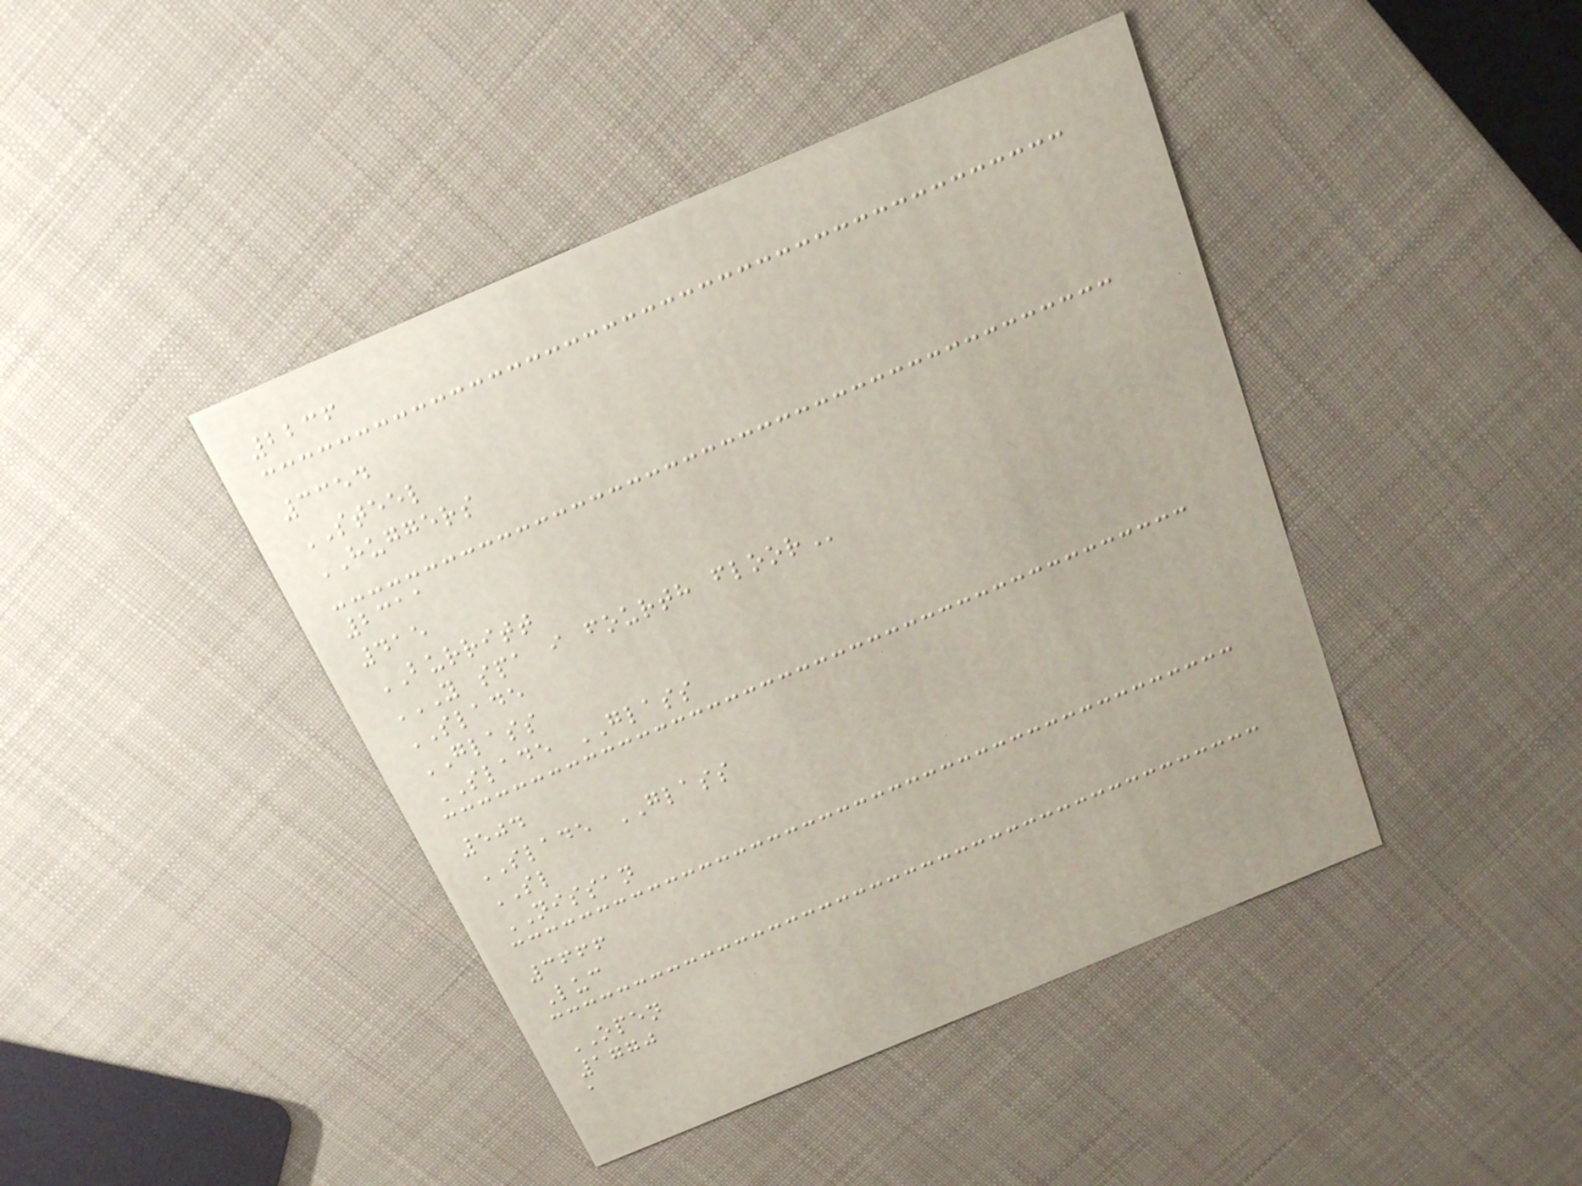2236
3354
STEEL
HUGGERS
2311
415
BURRITT
Y SPA I FOURTH FLOOR
SLADE
GLASS
SLADE GLASS
504
SLADE GLASS
SL
NISSAN
3666
Luc
OPEN
1770
a
